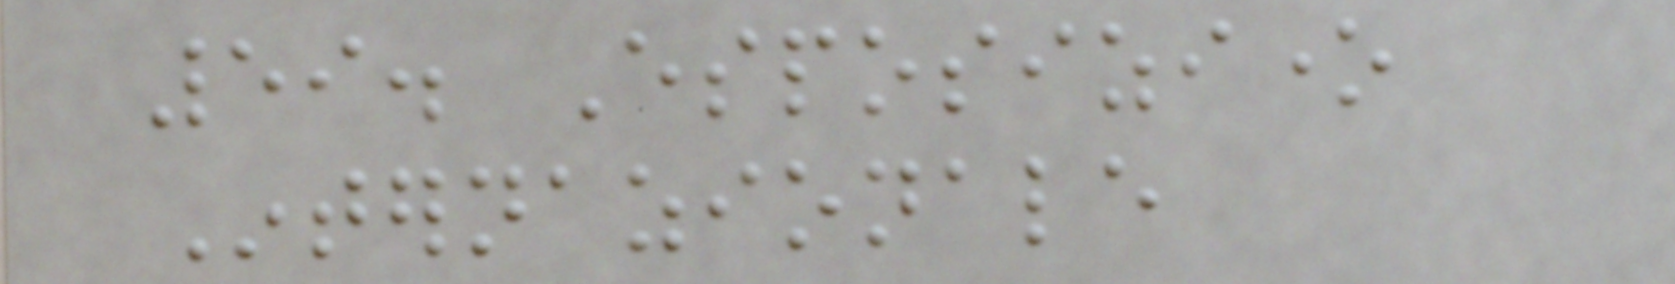59. Esposizione
Internazionale
